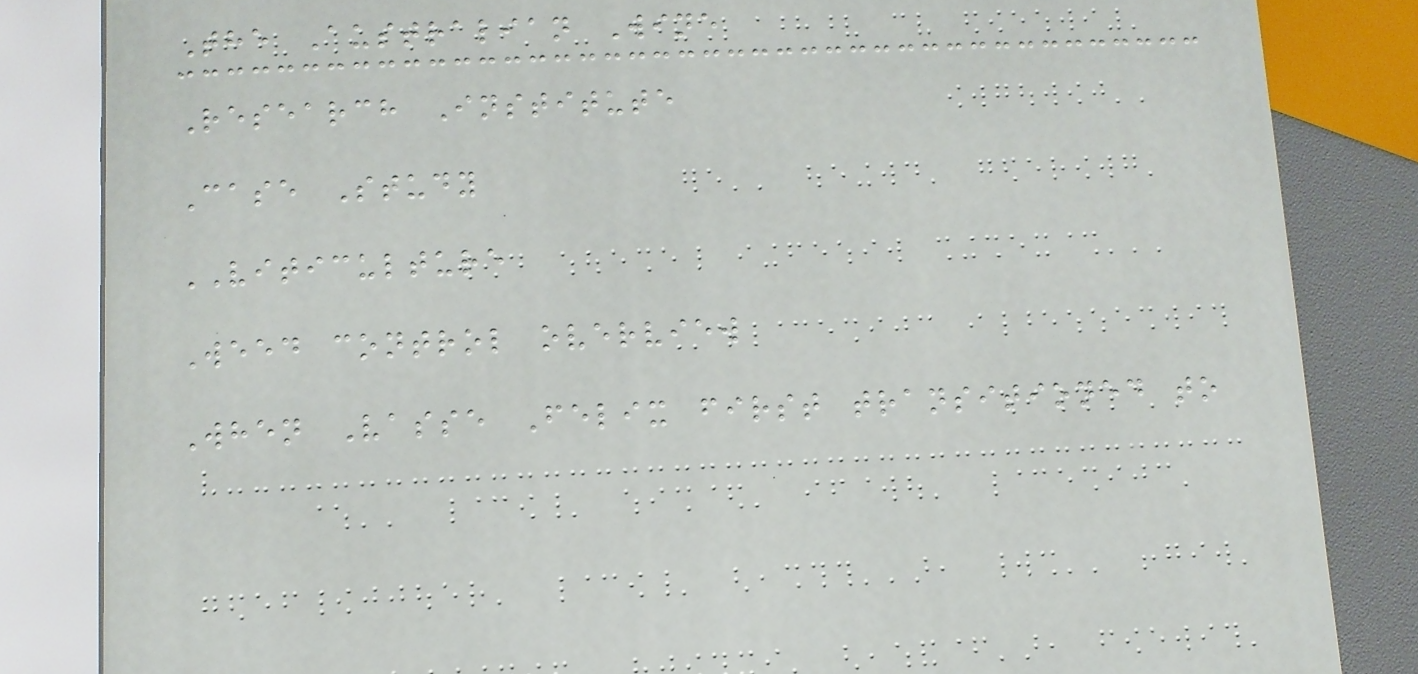The Australian Wine
Research Institute
Case Study
VITICULTURE
Weed control overview
When Vasse Felix first transitioned to
